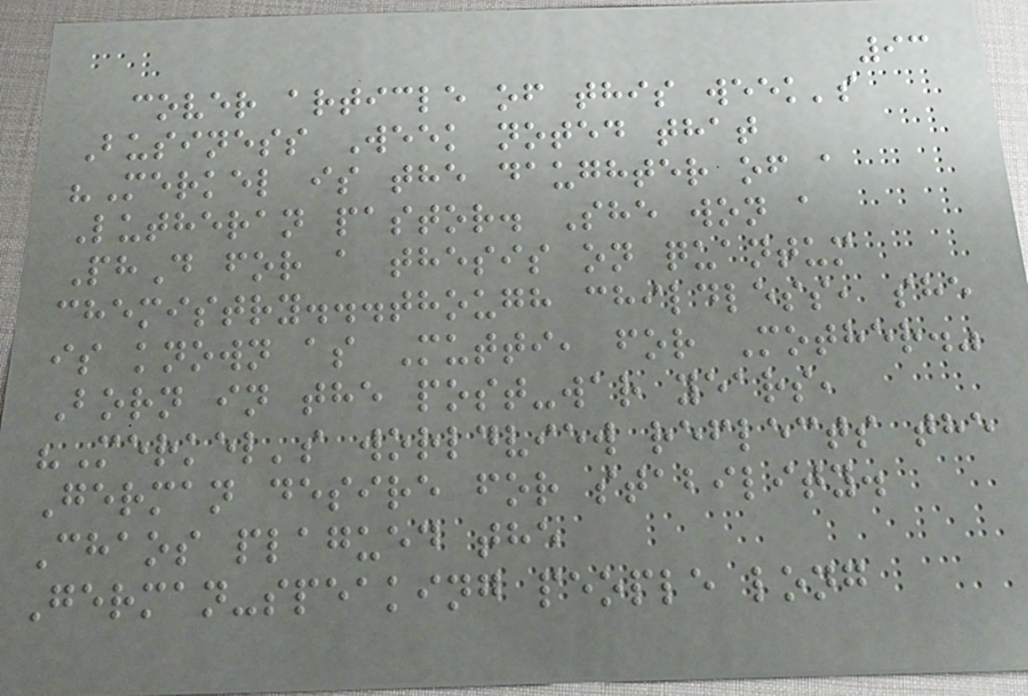93
cover article of this week's
Business Week noted that
"Merkel is the daughter of a
Lutheran pastor. She won a
PhD for a thesis on quantum
chemistry...though childless, she
is known as Mutti, for Mother."
Born in the post-war years,
"Merkel's worldview reflects the
German desire for stability.
Chaos plagued the
German-speaking people long
